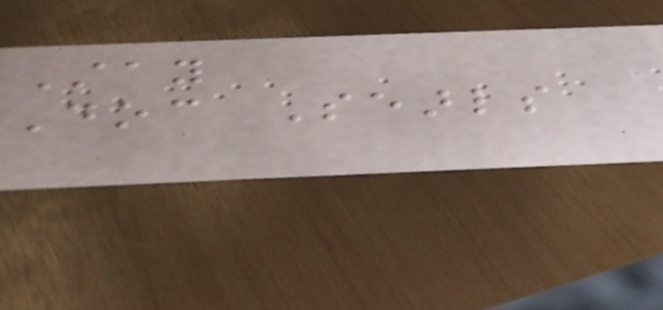Stay
Doc Searls
